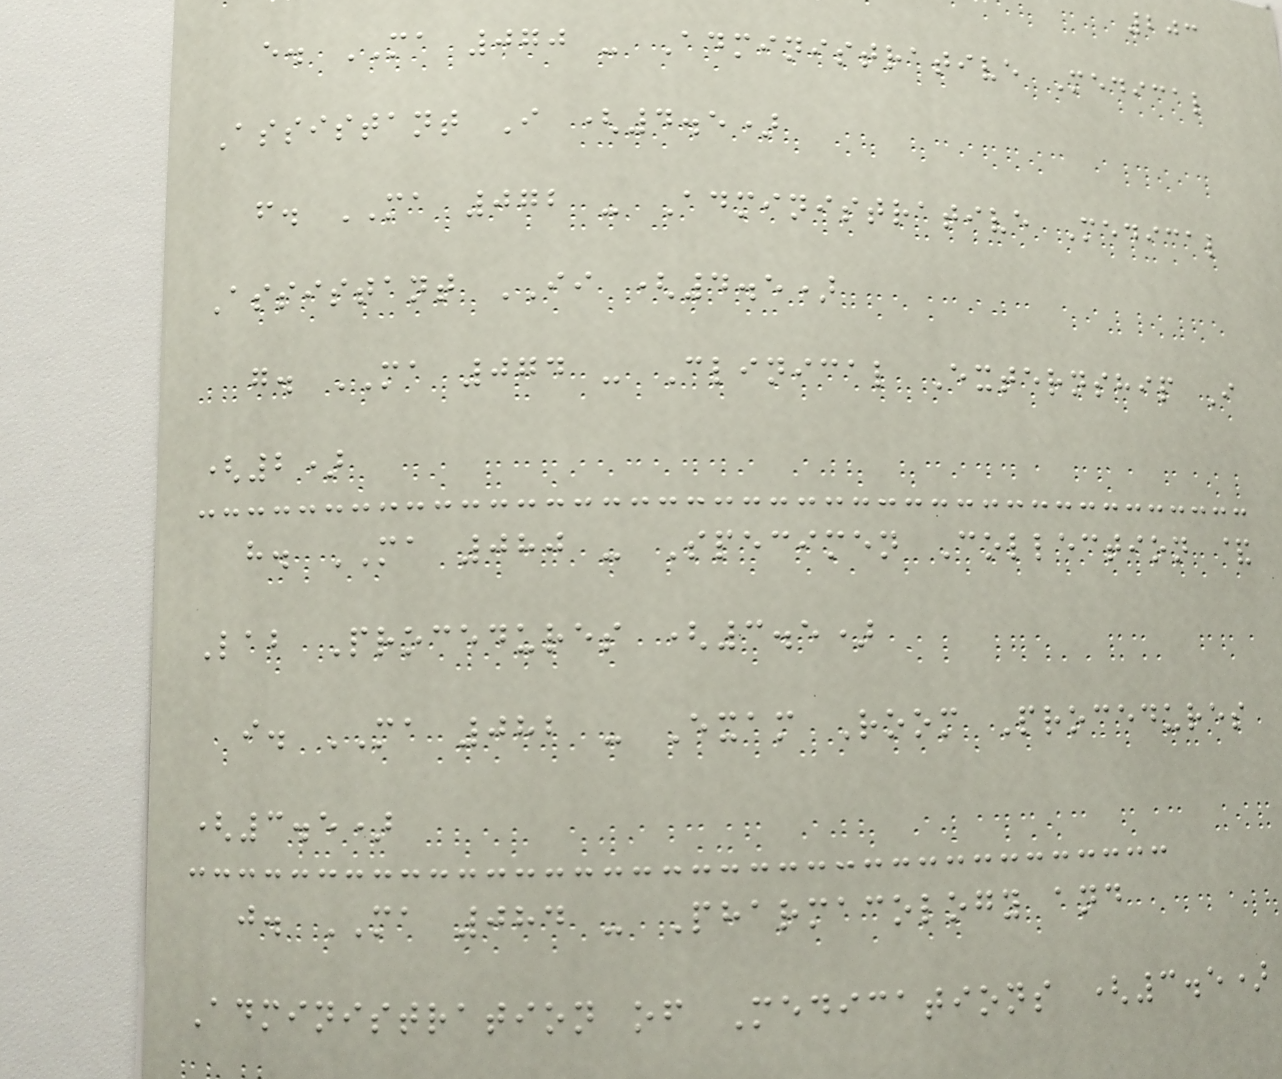203
e. MA 070 - Administrative Medical
Assistant I (4.5)
f. MA 072 - Administrative Medical
Assistant II (4.5)
g. MA 074 - Clinical Externship I
(2)
h. MA 080 - Specimen Collection &
Lab Procedures (3.5)
i. MA 082 - Exam Room Procedures
(3.5)
j. MA 084 - Pharmacology and
Administration of Medications (3.5)
